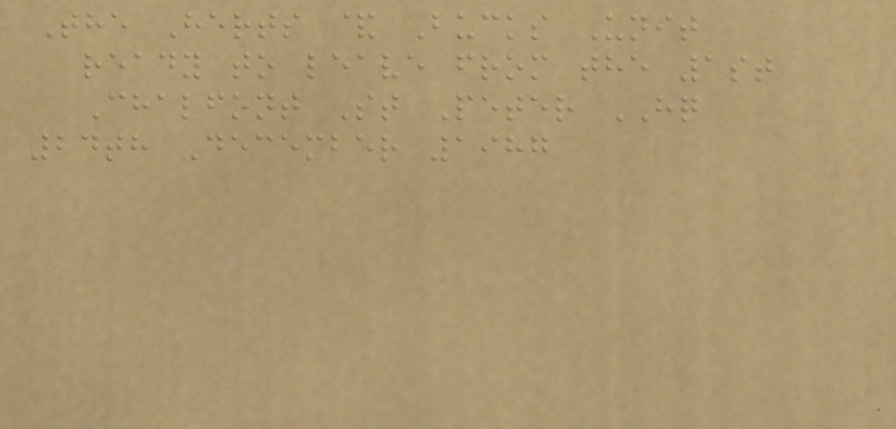The Herts & Bucks Unit
ready to leave from the 1st
Chalfont St Peter HQ
24th December 1987
